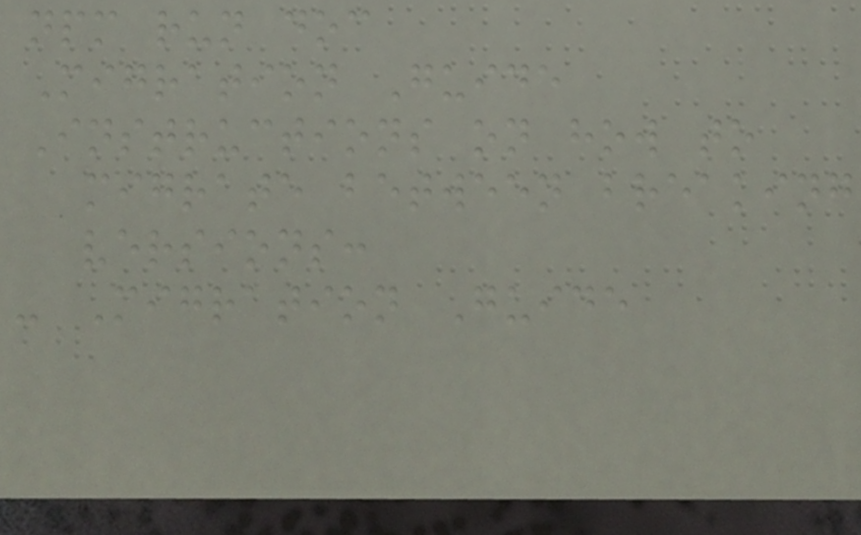npm run doc
Migration Guide
Instructions on how to
migrate between breaking
versions:
- Migration Guide
